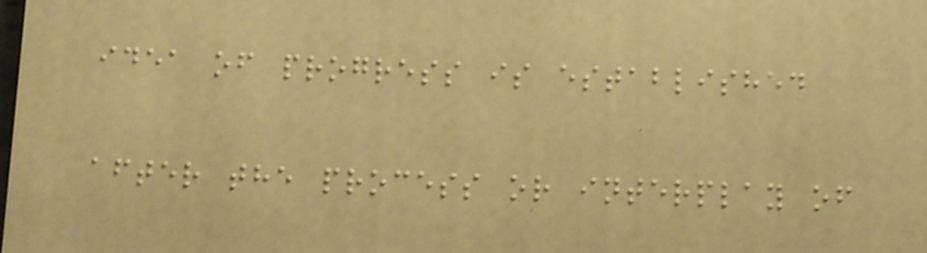idea of progress is established
after the process or interplay of
